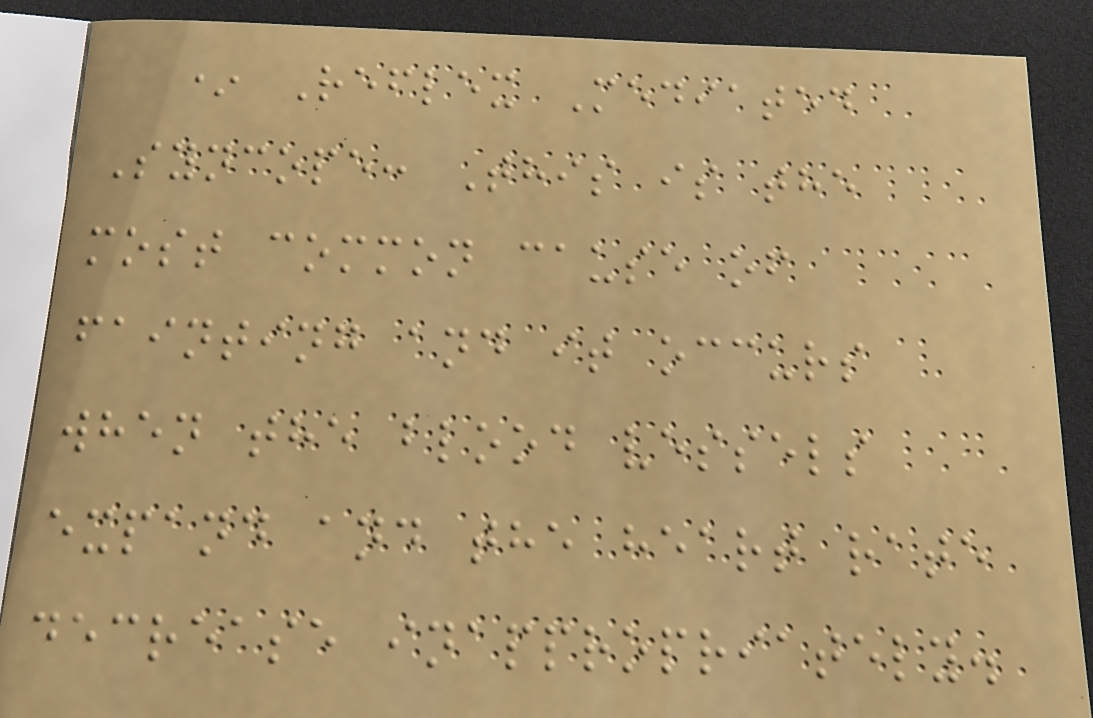* Reflex Mediated
Syncope: This is the
most common cause of
fainting and it occurs
when the blood vessels
expand and the heart rate
decrease inappropriately.
